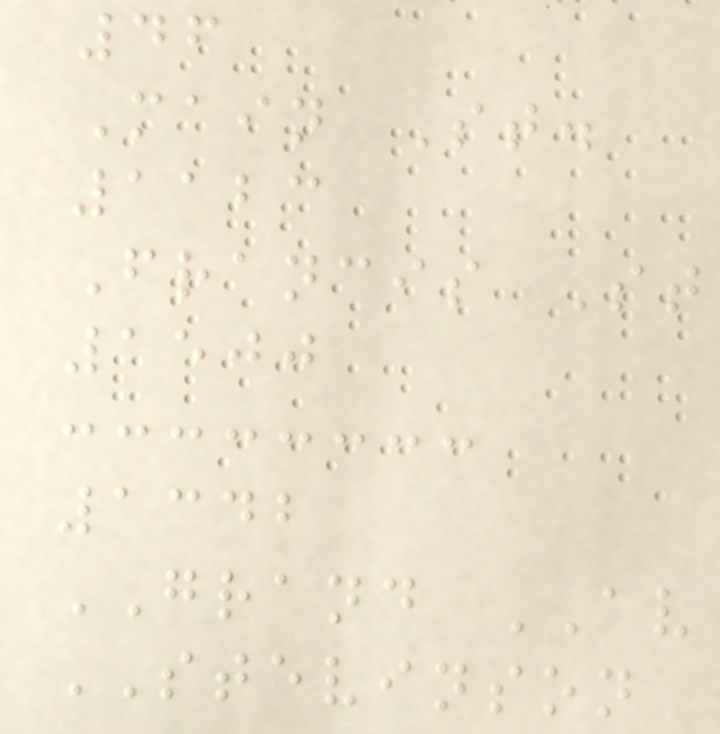46
Main St.
1123
Francis St
1500
1342
GRAND AV
STEVINSON
